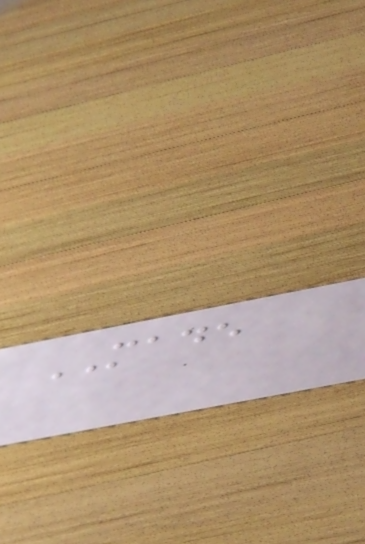MADE
